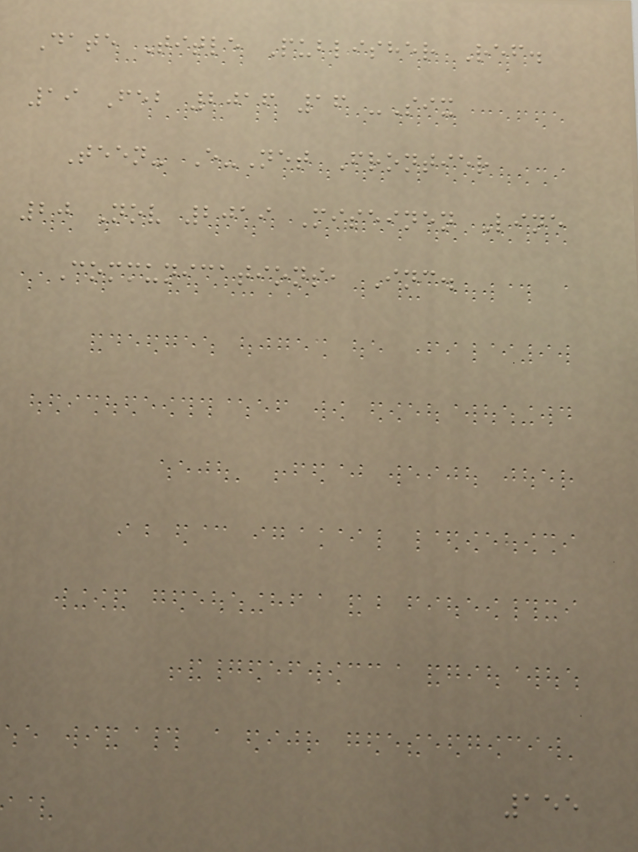Date Title Publisher Ref.
19 Feb 2016 16 -Six
Teen- E-Net Frontier
20 Nov 2019 Miseinen Line
Communications, Inc.
155
